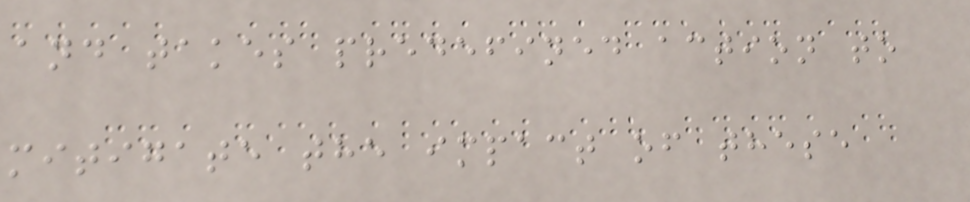and takes predefined action to
mitigate the impact of these
